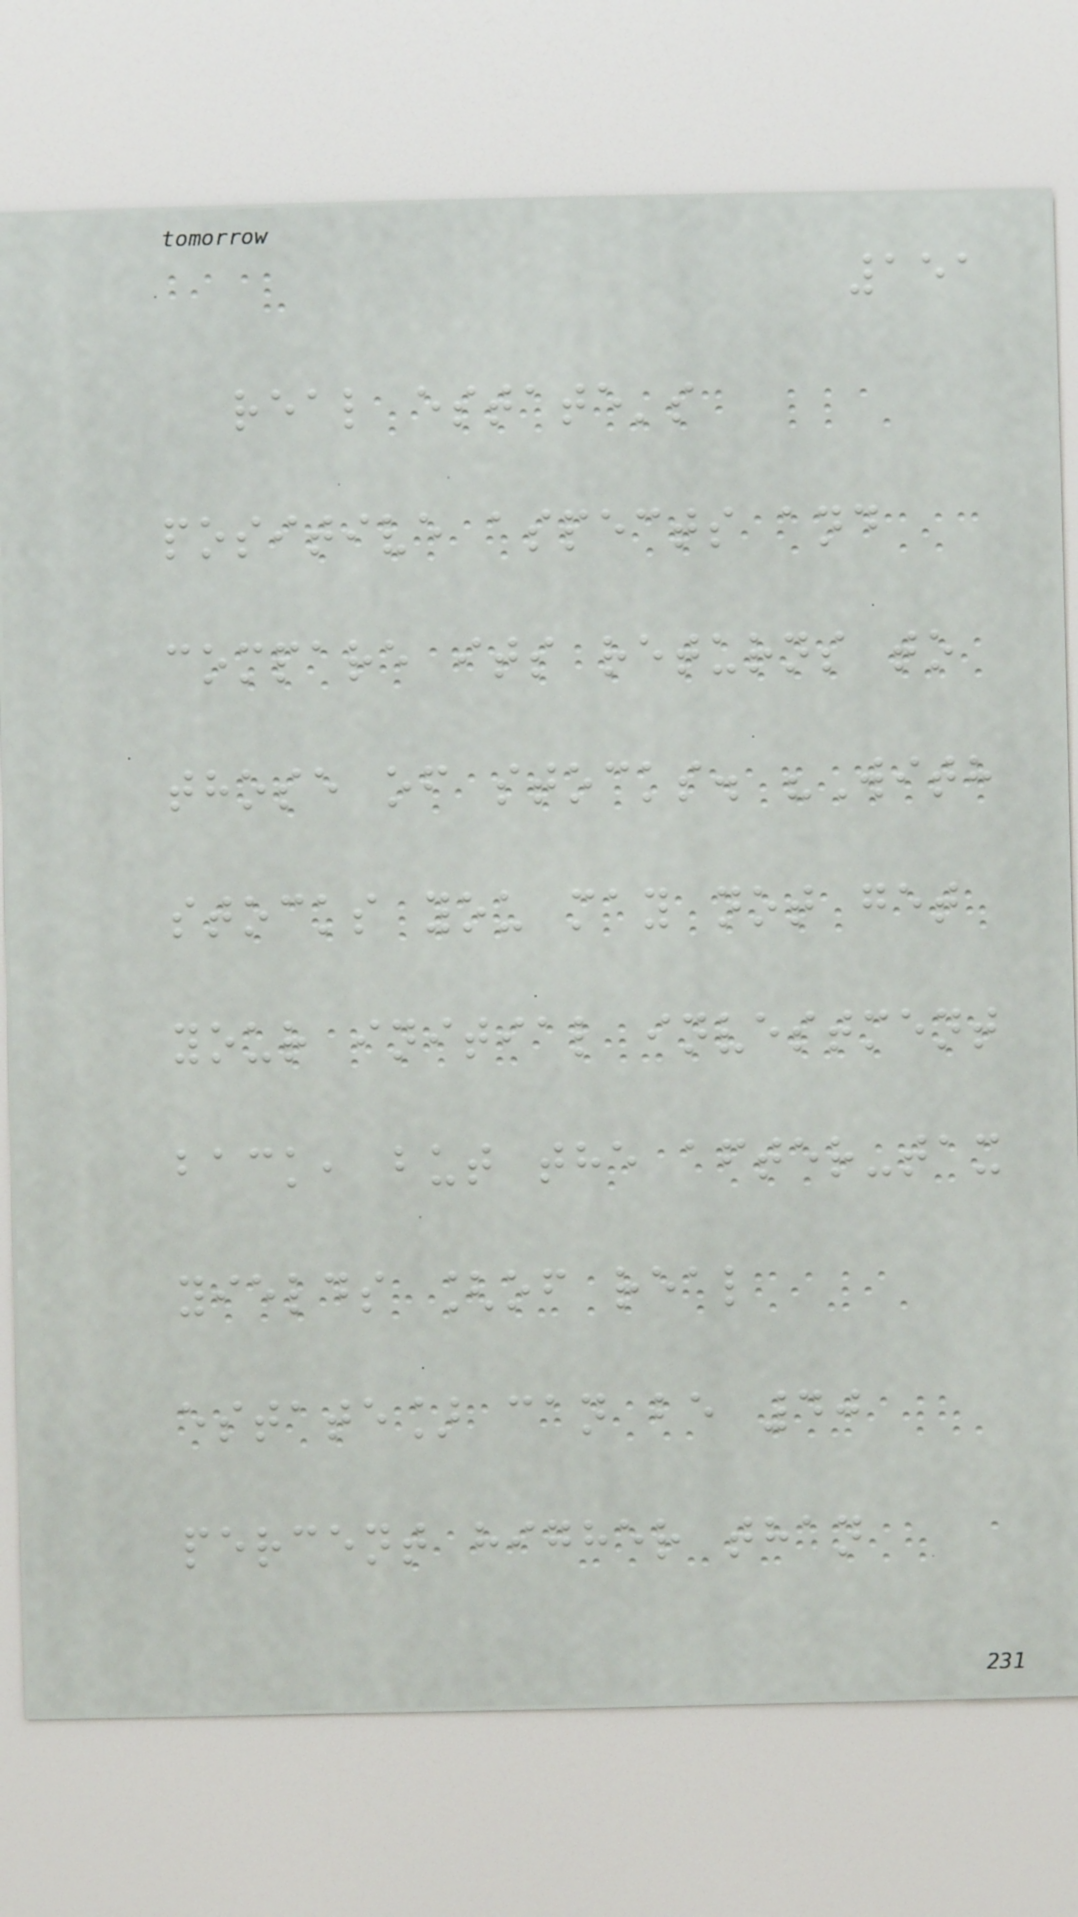151
real estate's
positive aspects and
compare its returns to
those of stocks. "With
stocks you may not get
your initial investment
back, but the after-tax
yields [of real
estate] can be 40
percent higher than
